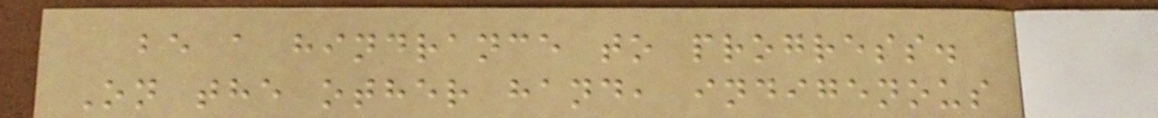be a hindrance to progress.
On the other hand, indigenous
